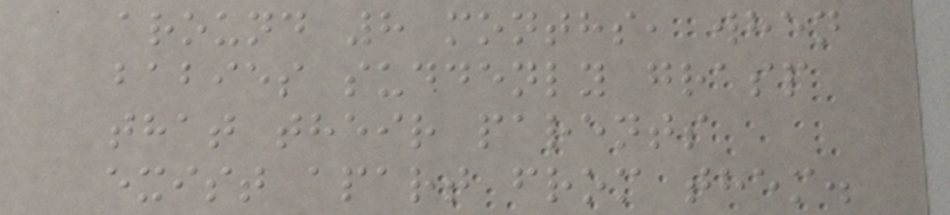around 8 months, when
babies suddenly grasp
that their parents
exist apart from them.
